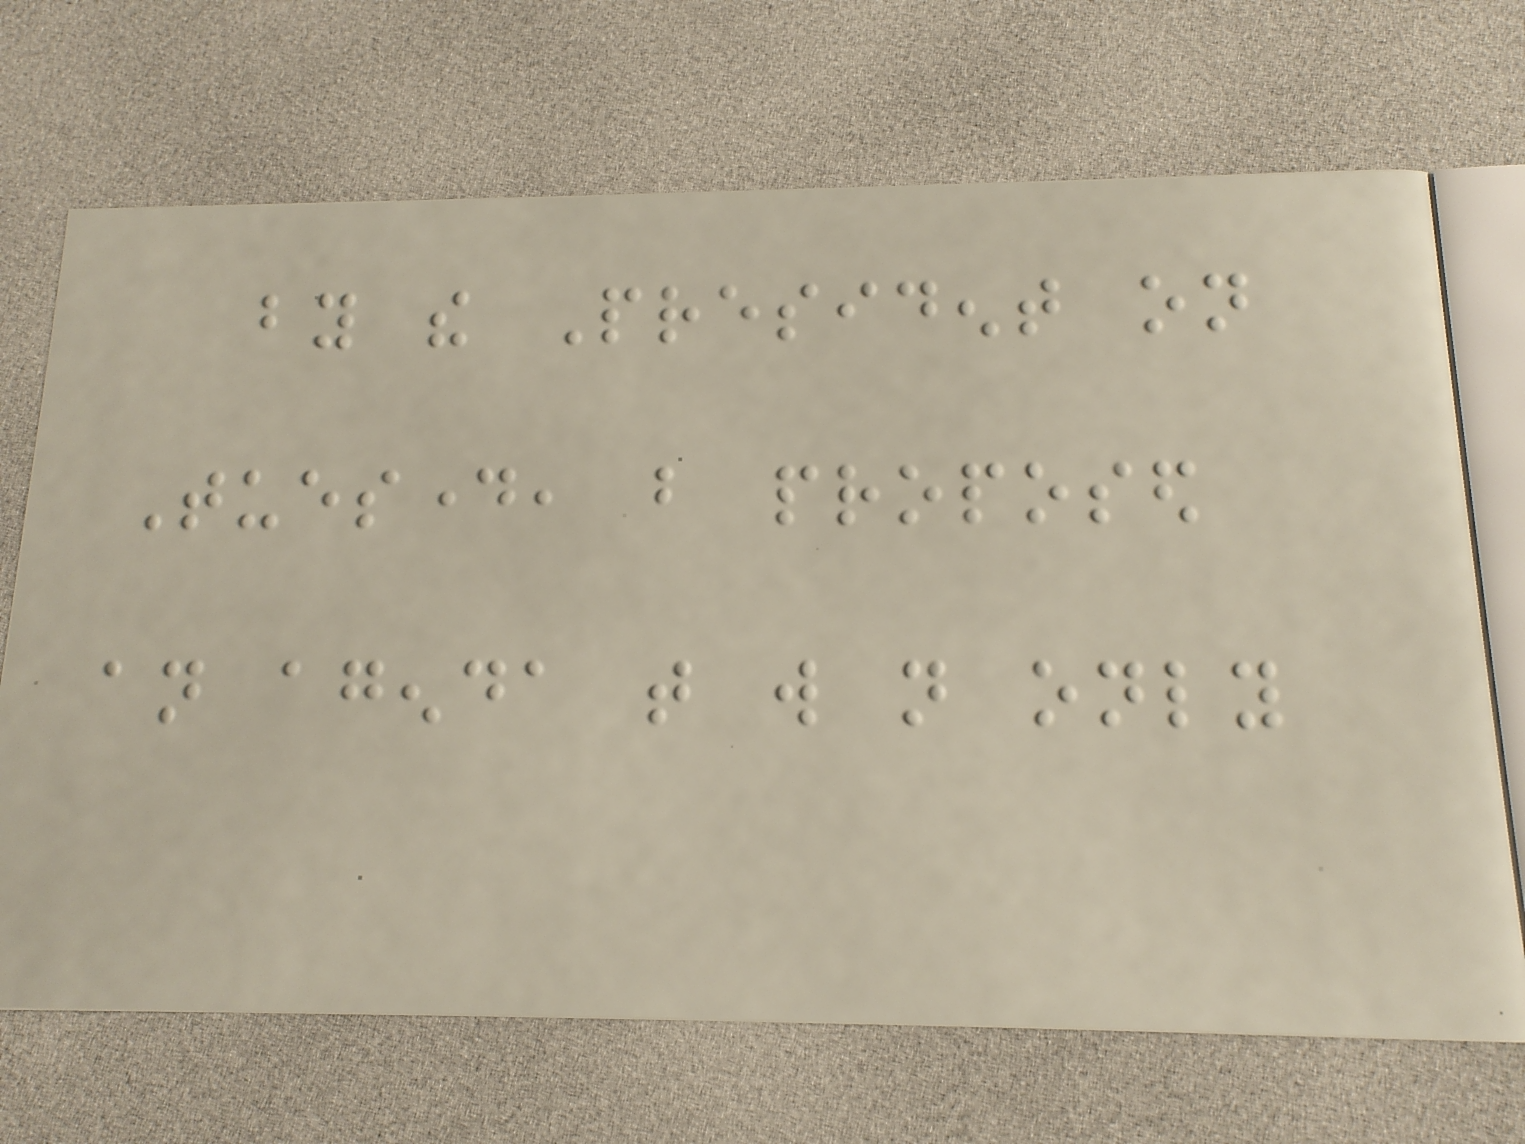by the President on
Tuesday, but proposed
an agenda that will not only
